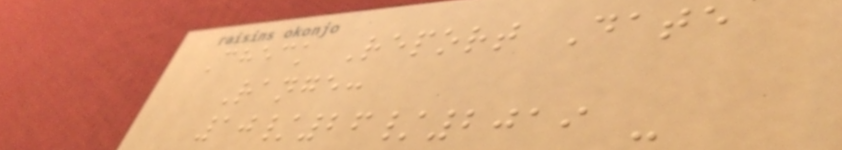Check Report Date
Range:
10/26/2019 -
